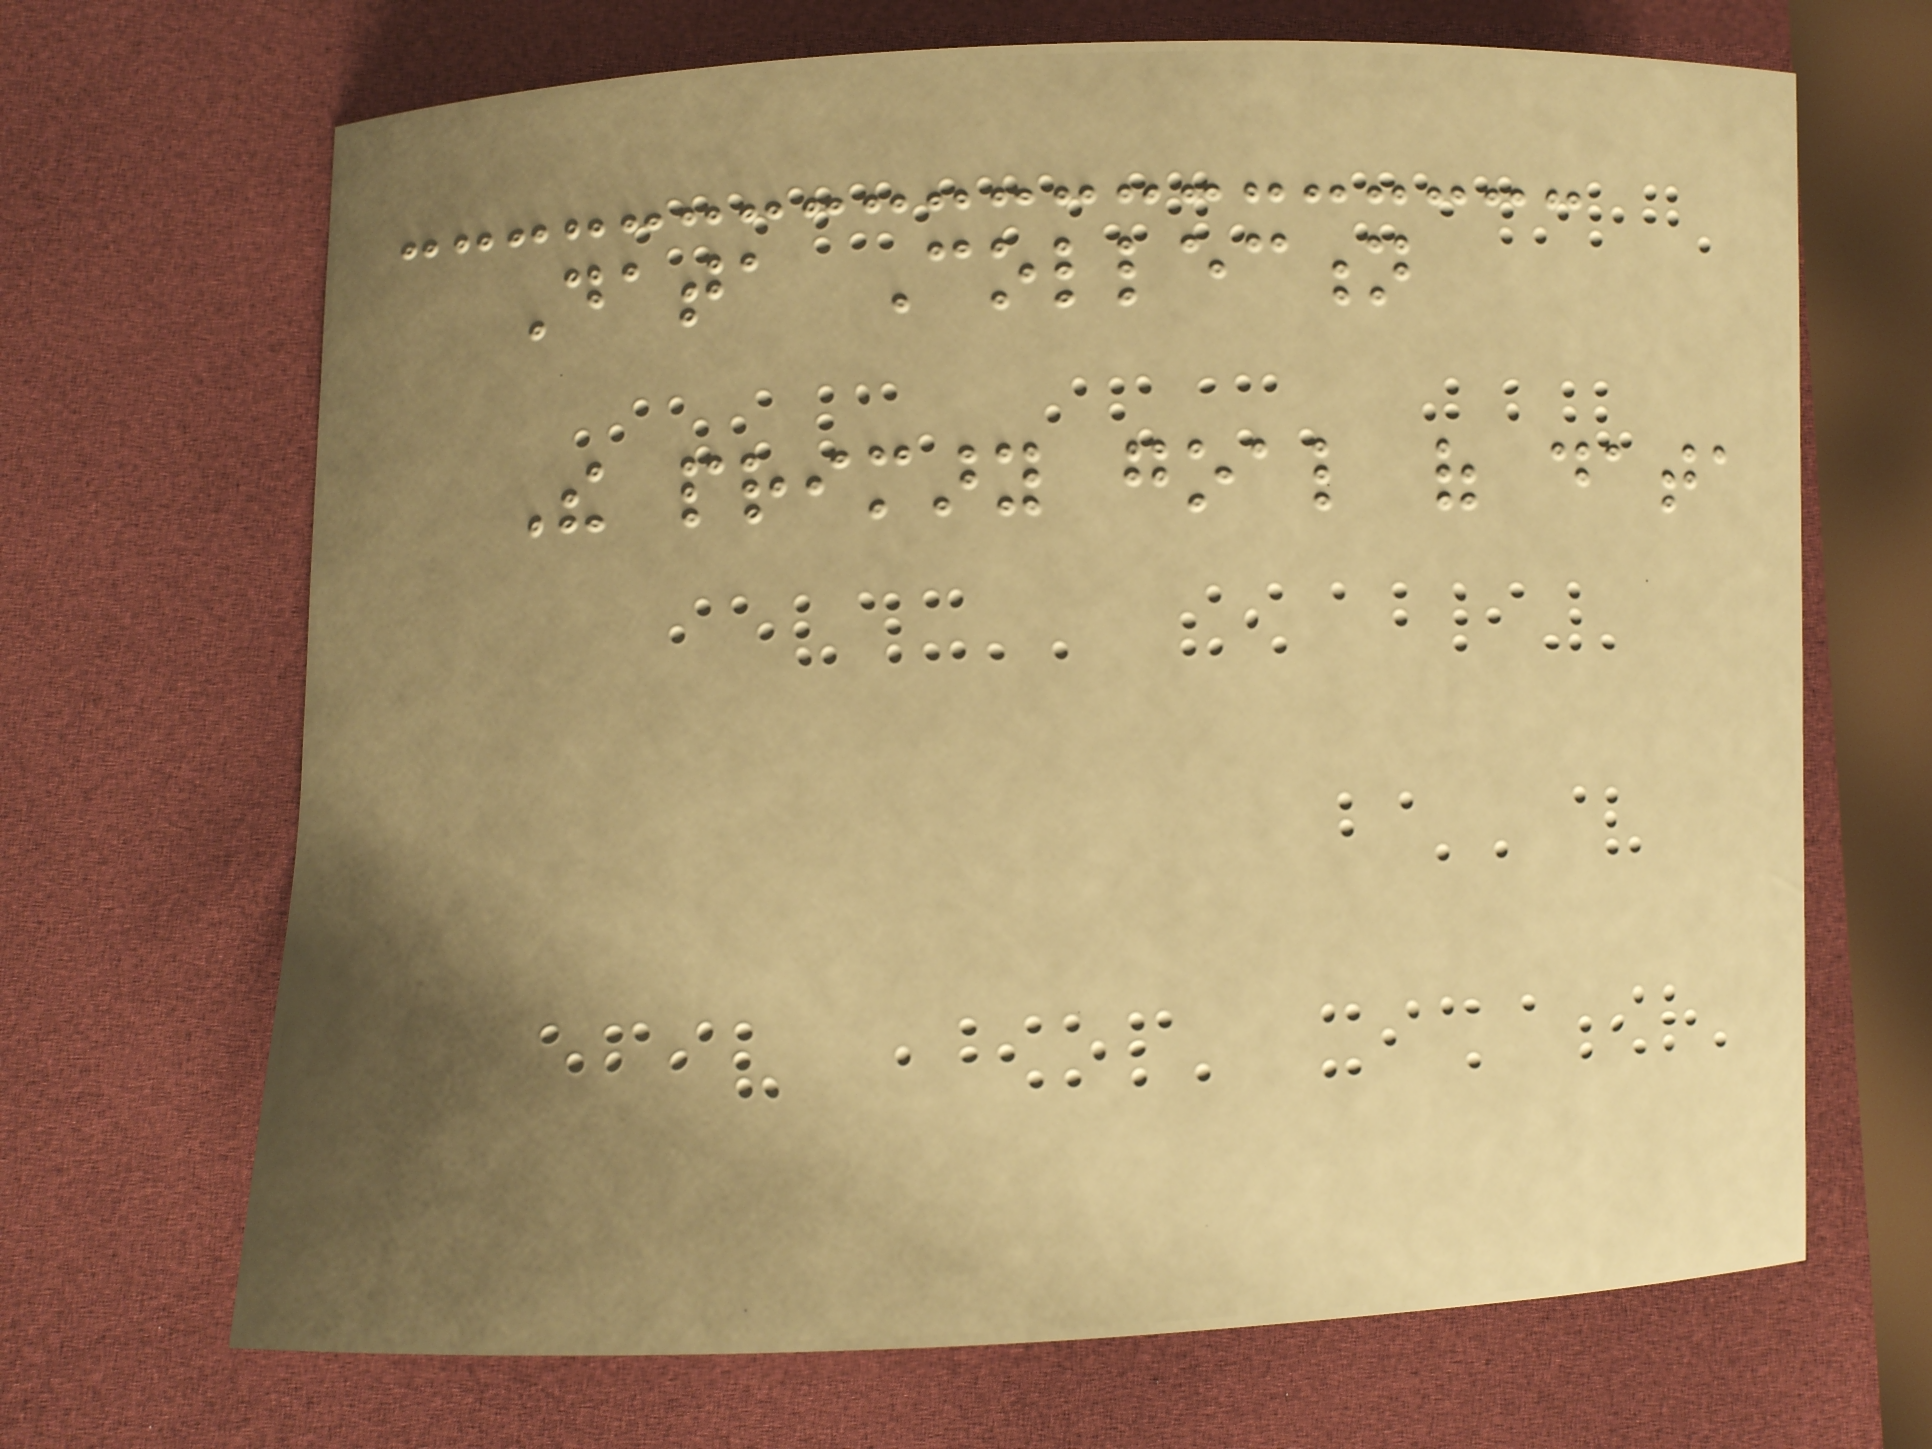Data Collection
The primary goal of data
